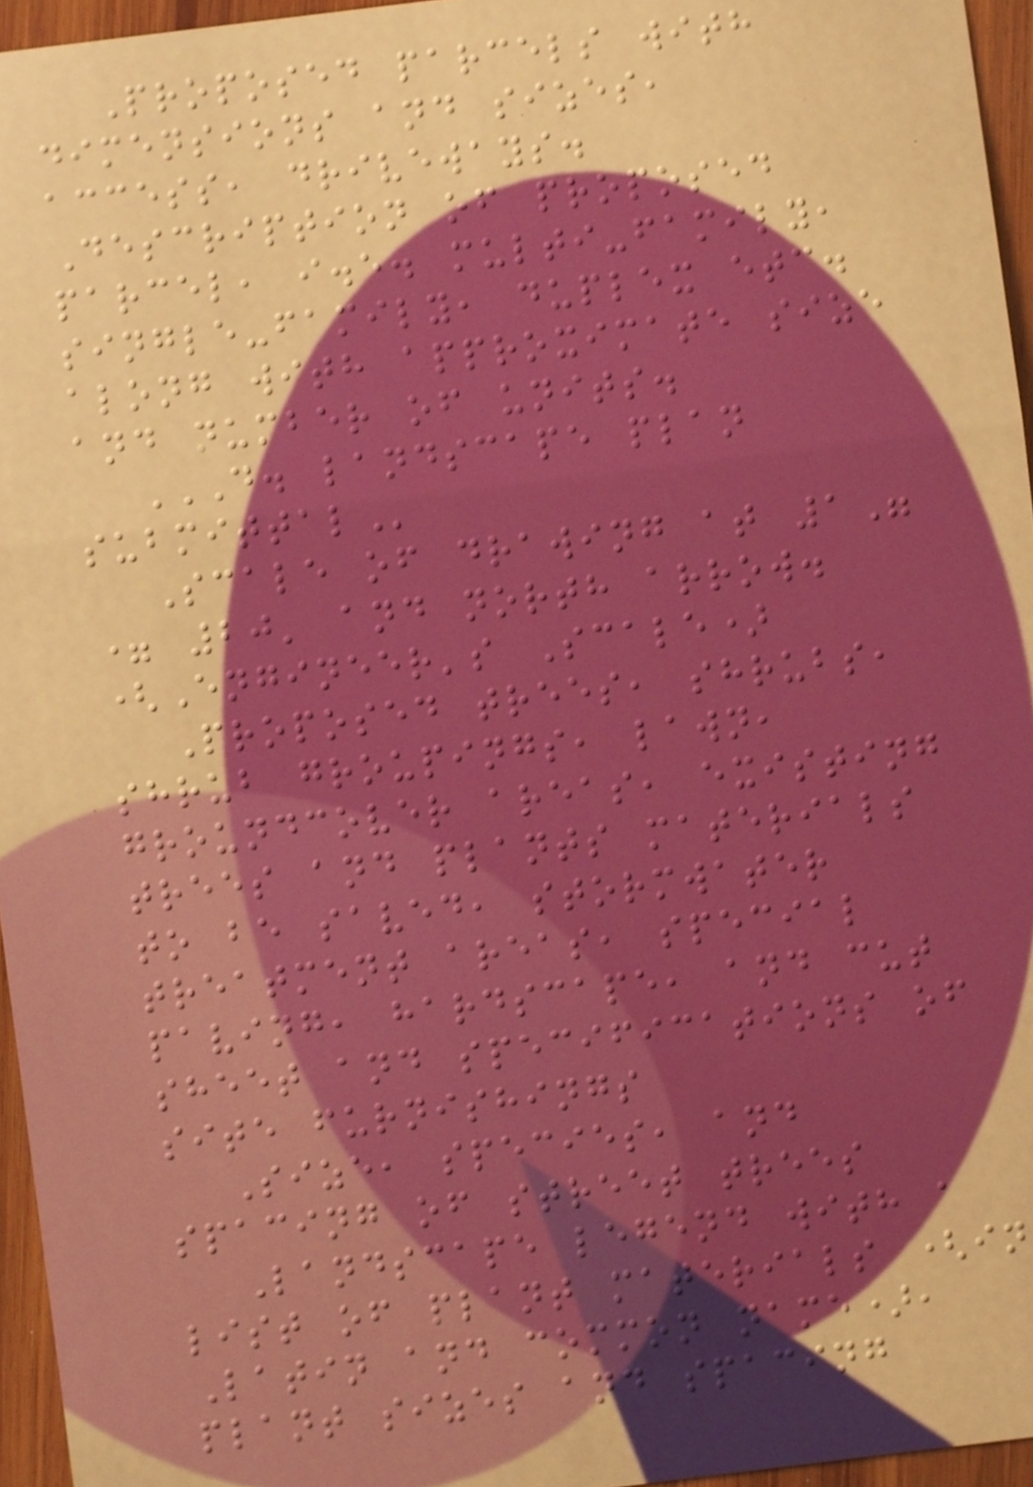Proposed parcels with
dimensions and sizes,
access, driveways.
Description of proposed
parcel, i.e. multi-family,
single-family, duplex etc.
along with approximate size
and number of units.
D. LANDSCAPE PLAN
SUBMITTAL
Scale of drawing at 1"
= 20' and north arrow.
(Engineer's Scale)
Proposed trees, shrubs,
shrub groupings, lawn,
groundcover areas, existing
trees and plants materials
to be saved, stormwater
treatment areas, special
paving, hardscape, and cut
sheet and specifications of
site furnishings
Size, species, and
spacing of street trees
Landscape legend with a
list of plant materials (in
Latin and common name),
plant sizes and spacing
